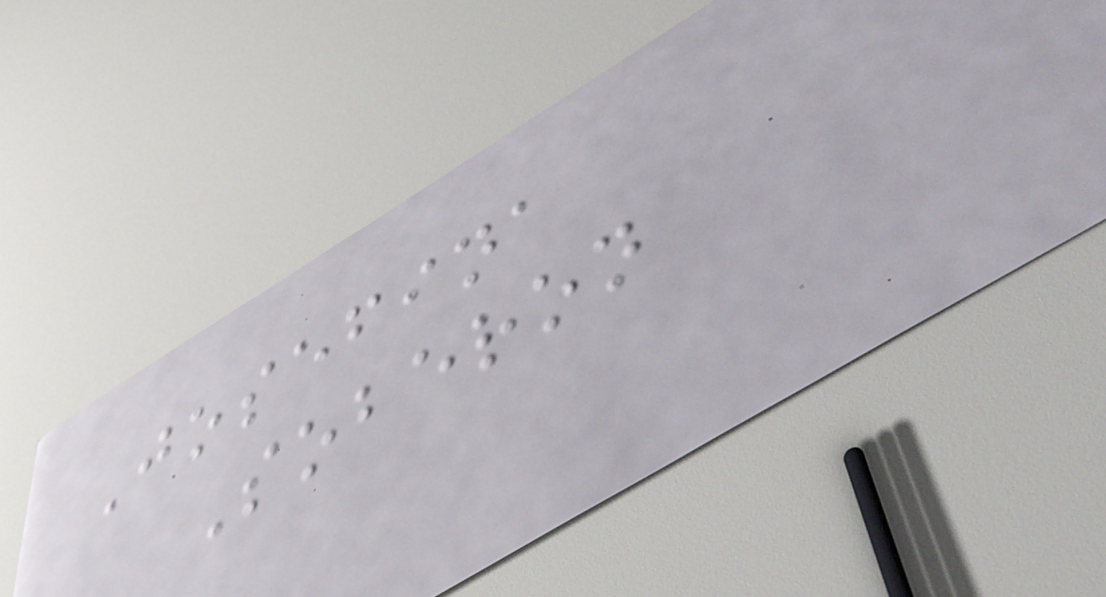Josefina
Soberon
